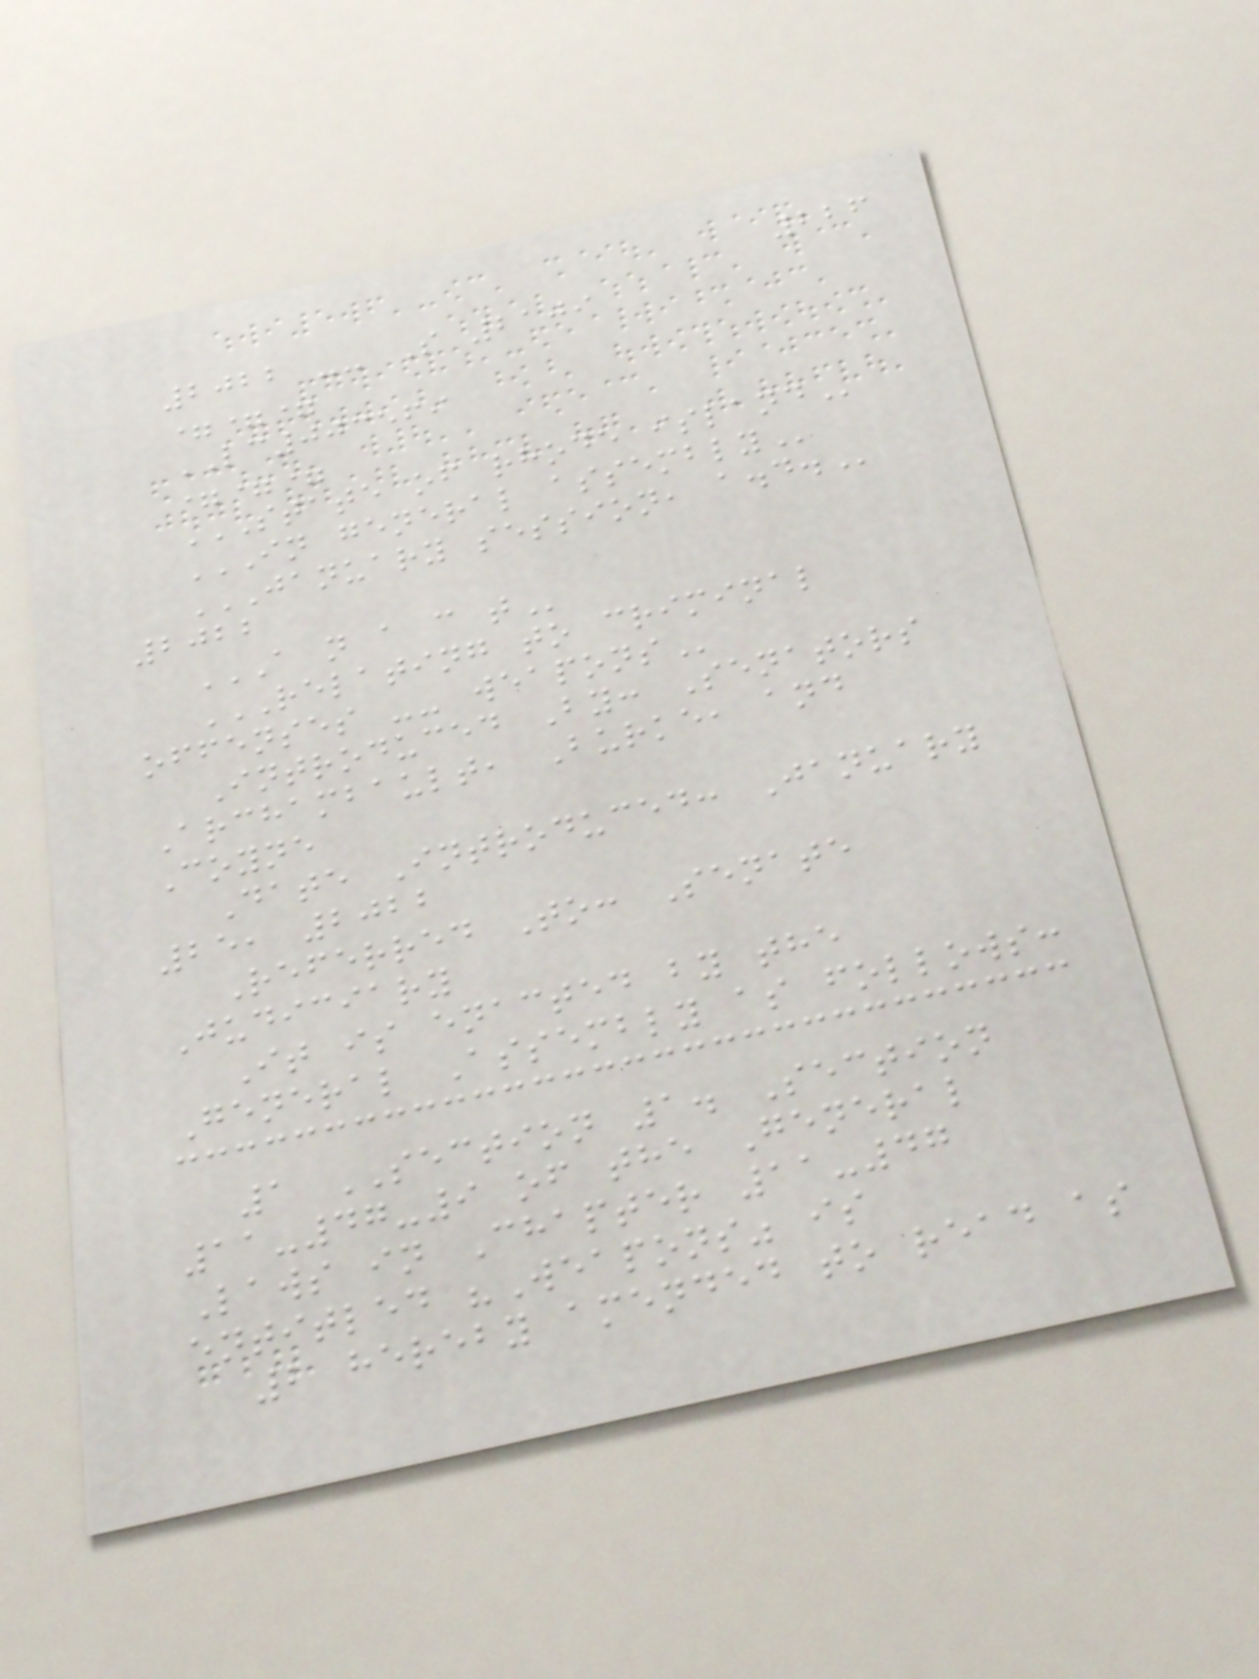226
2022 -- S 2109
===
LC003569
===
STATE OF RHODE ISLAND
IN GENERAL ASSEMBLY
JANUARY SESSION, A.D.
2022
A N A C T
RELATING TO CRIMINAL
OFFENSES -- WEAPONS
Introduced By: Senators
Archambault, Burke, and
Coyne
Date Introduced: January
25, 2022
Referred To: Senate
Judiciary
It is enacted by the
General Assembly as follows:
1 SECTION 1. Section
11-47-9 of the General
Laws in Chapter 11-47
entitled "Weapons" is
2 hereby amended to read as
